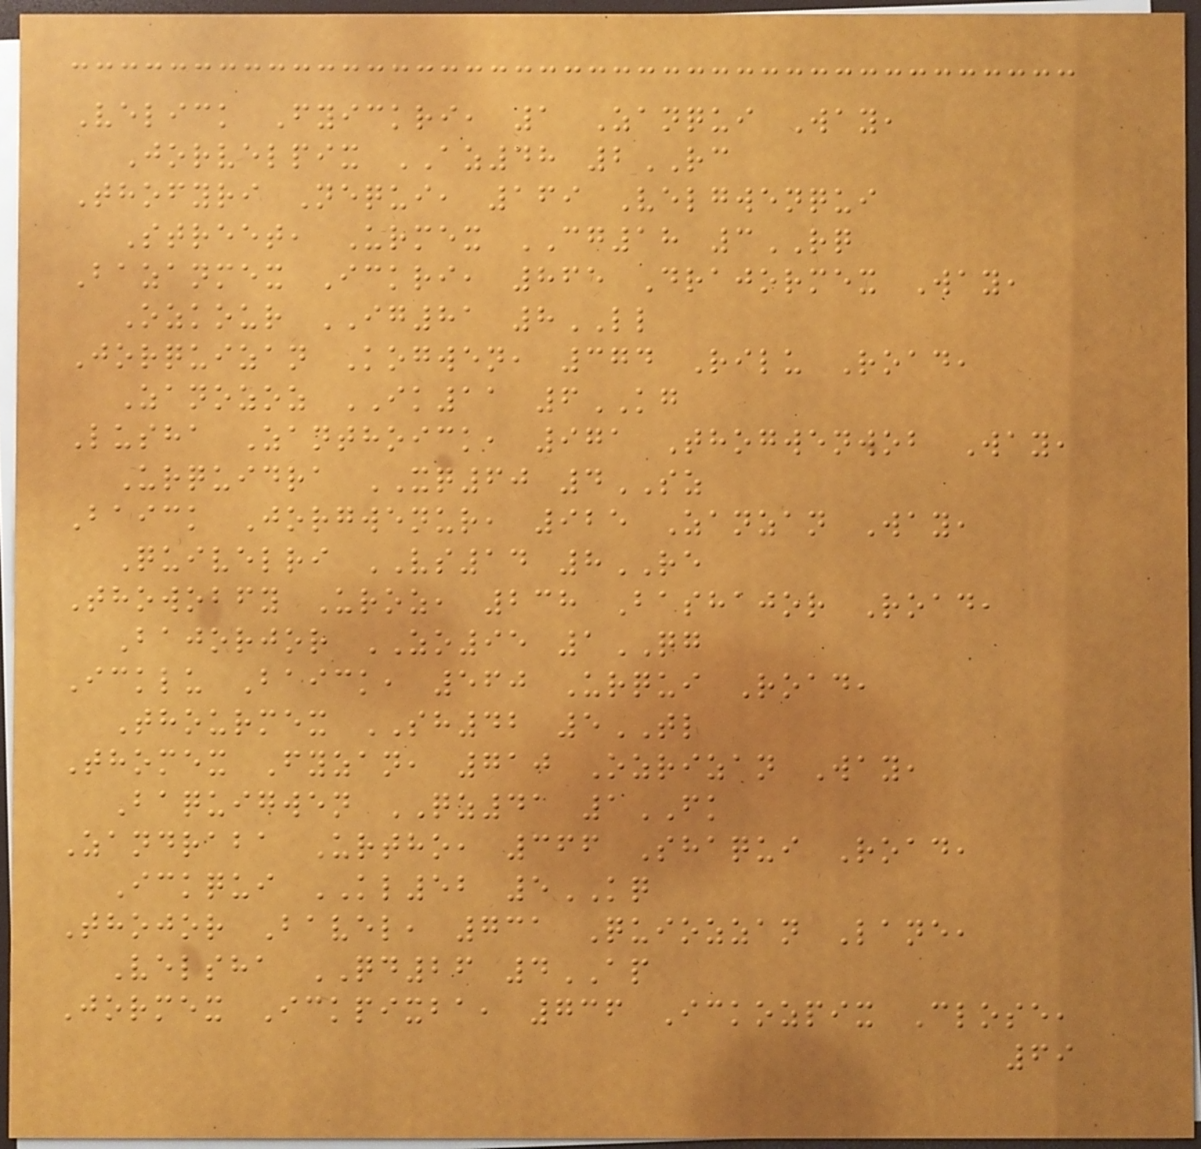Velick Fyickri, 1 Zanqui Way,
Jorvelpix AZ48 2RC
Thofyri Nequi, 169 Velgwenqui
Street, Urmex CG18 3RQ
Bazanmex Ickri, 865 Drajormex Way,
Ozkour IG81 8LL
Jorquizan Kogwen, 374 Rilu Road,
Zanozoz IK11 6KG
Lusha Zanthoick, 971 Thogwenwob Way,
Urquidra XQ60 4SZ
Baick Jorgwenur, 925 Zanzan Way,
Quivelri VS14 8RE
Thowobfy Uroz, 238 Bashajor Road,
Bajorjor ZO95 1QG
Icklu Baick, 560 Urqui Road,
Thourmex SH42 5TL
Thomex Fyzan, 710 Ozrizan Way,
Baquigwen QZ41 1FK
Zandraba Urtho, 366 Shaqui Road,
Ickqui KL52 5KQ
Thojor Bavel, 731 Quiozzan Lane,
Velsha QD26 4AP
Jormex Ickpixba, 736 Ickozpix Close,
69
